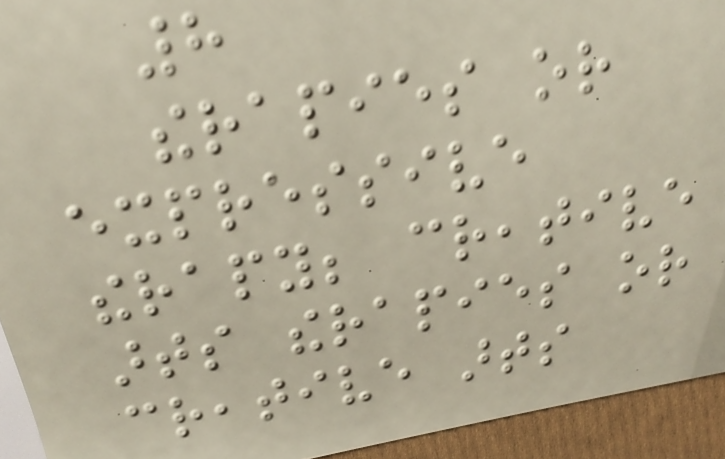8
therapies or
expressive
therapy; creative
arts therapies or
creative arts
